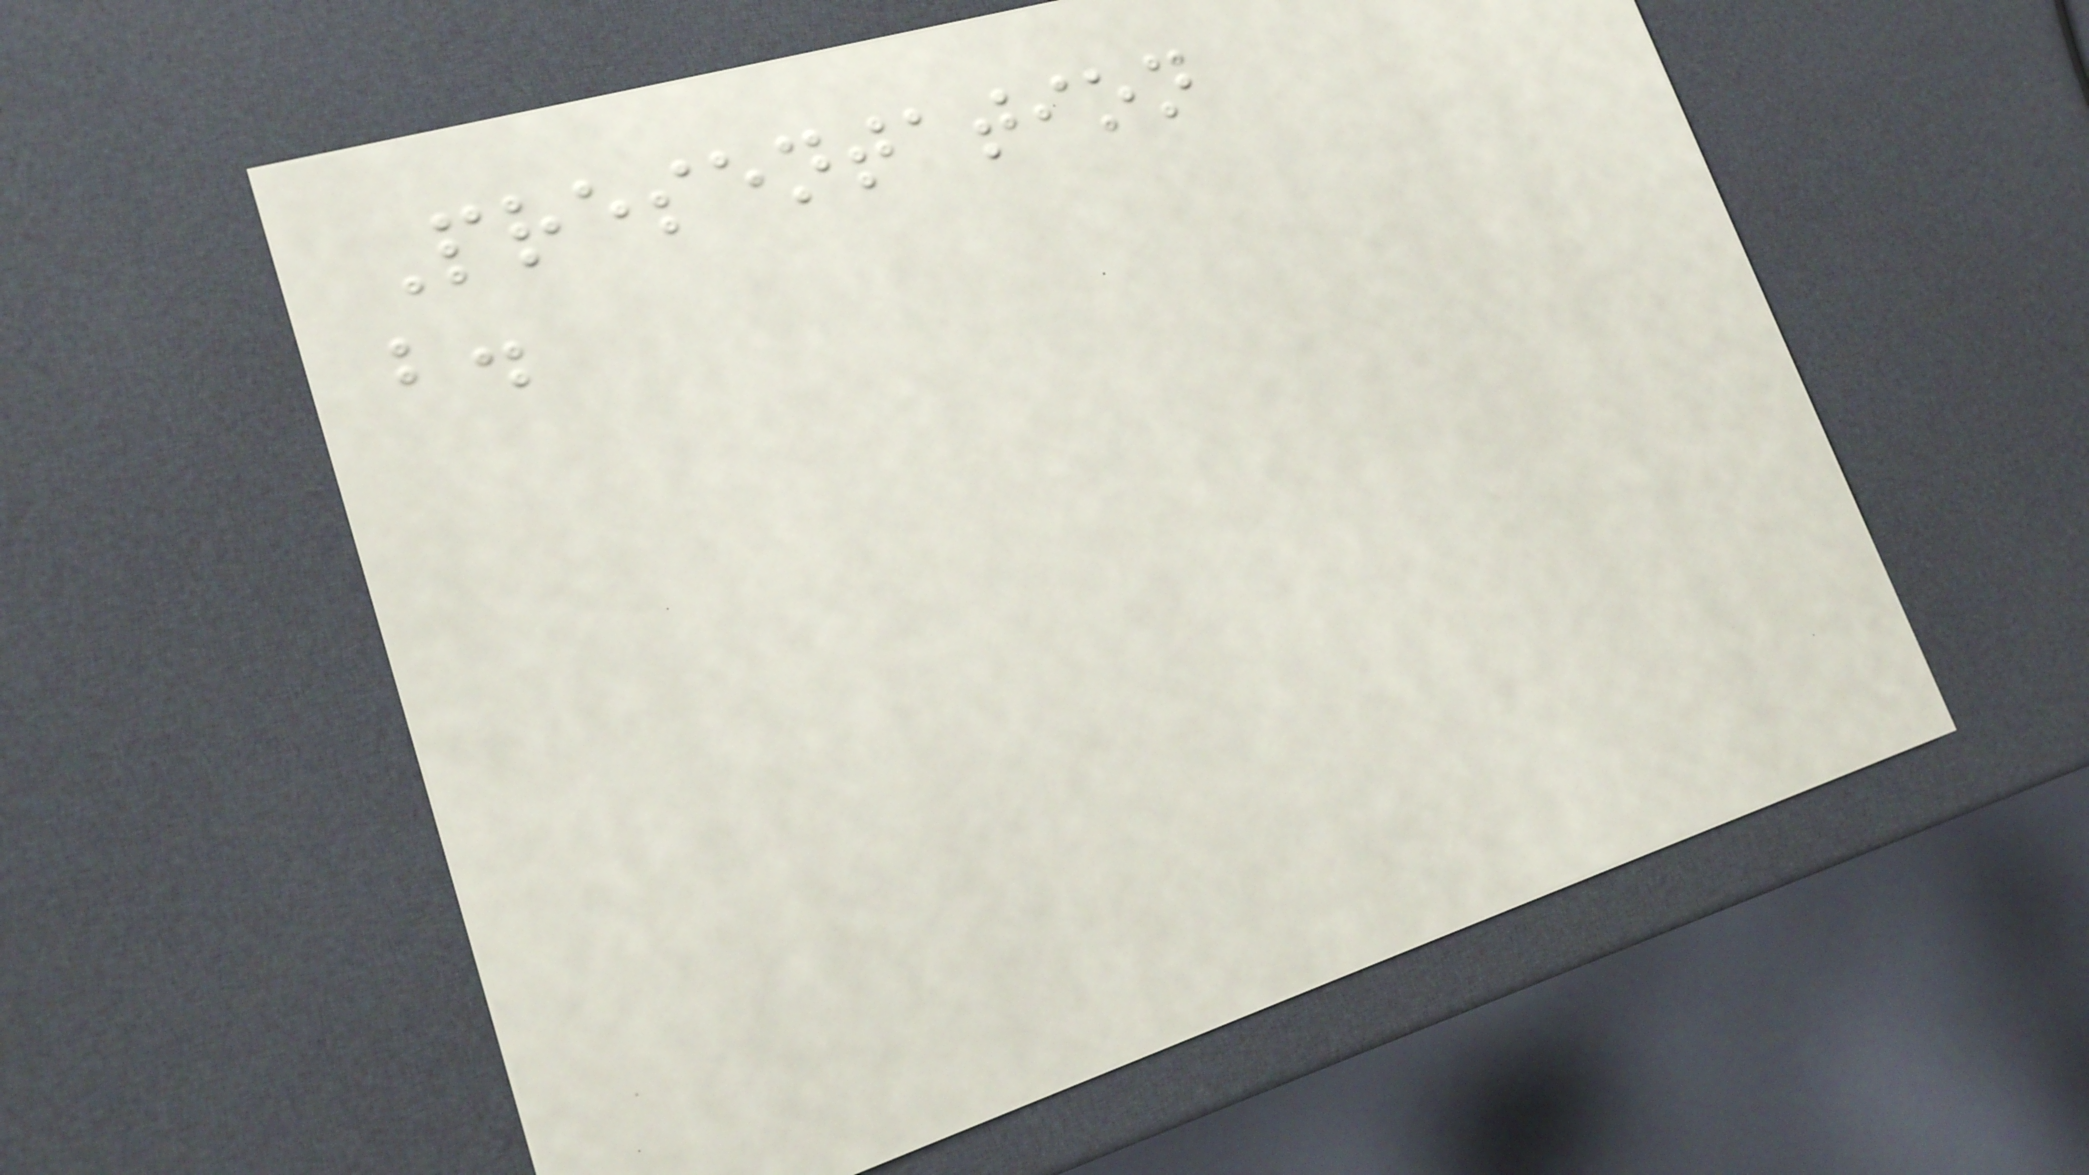Presentation
b.
